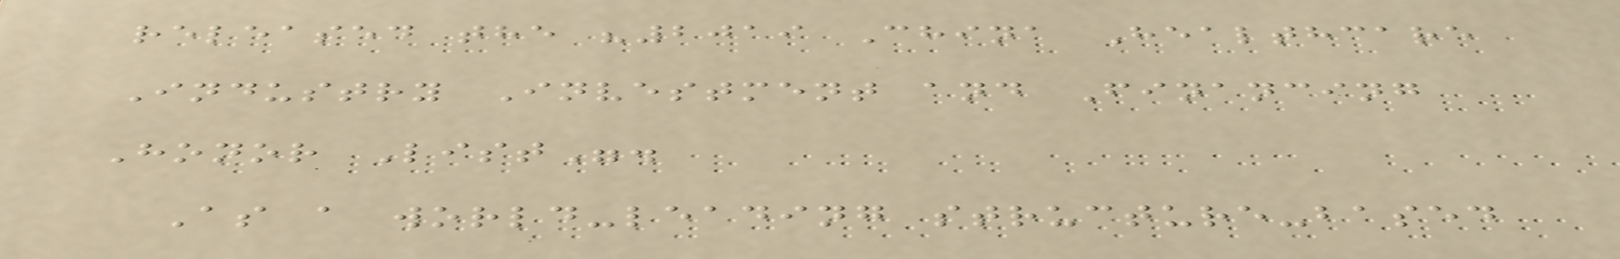released the "2019 China Healthcare
Industry Investment and Financing
Honor List".
As a world-leading structure-based
